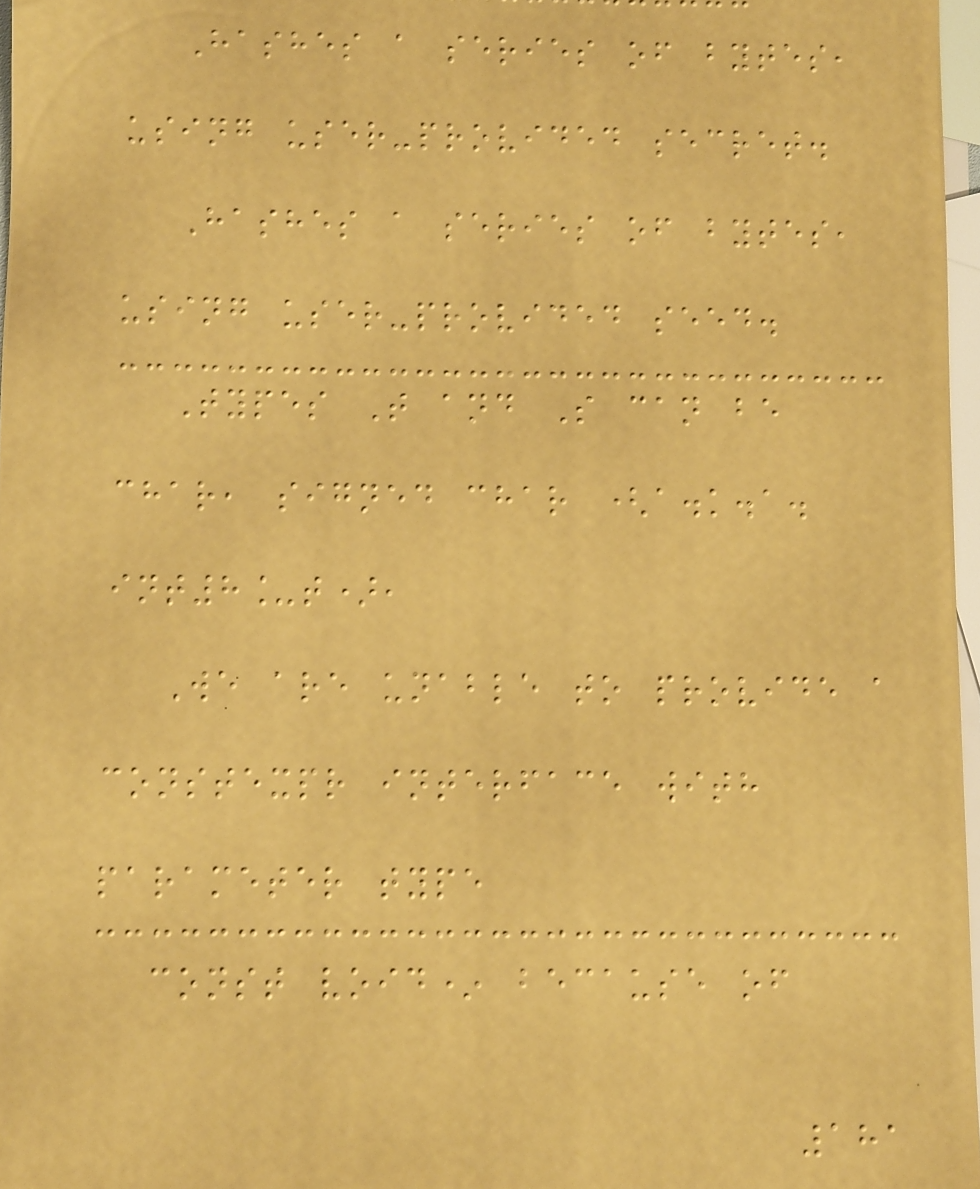Hashes a series of bytes,
using user-provided secret.
Hashes a series of bytes,
using user-provided seed.
Types T and S can be
char, signed char (a.k.a.
int8_t),
We are unable to provide a
constexpr interface with
parameter type
const void* because of
181
